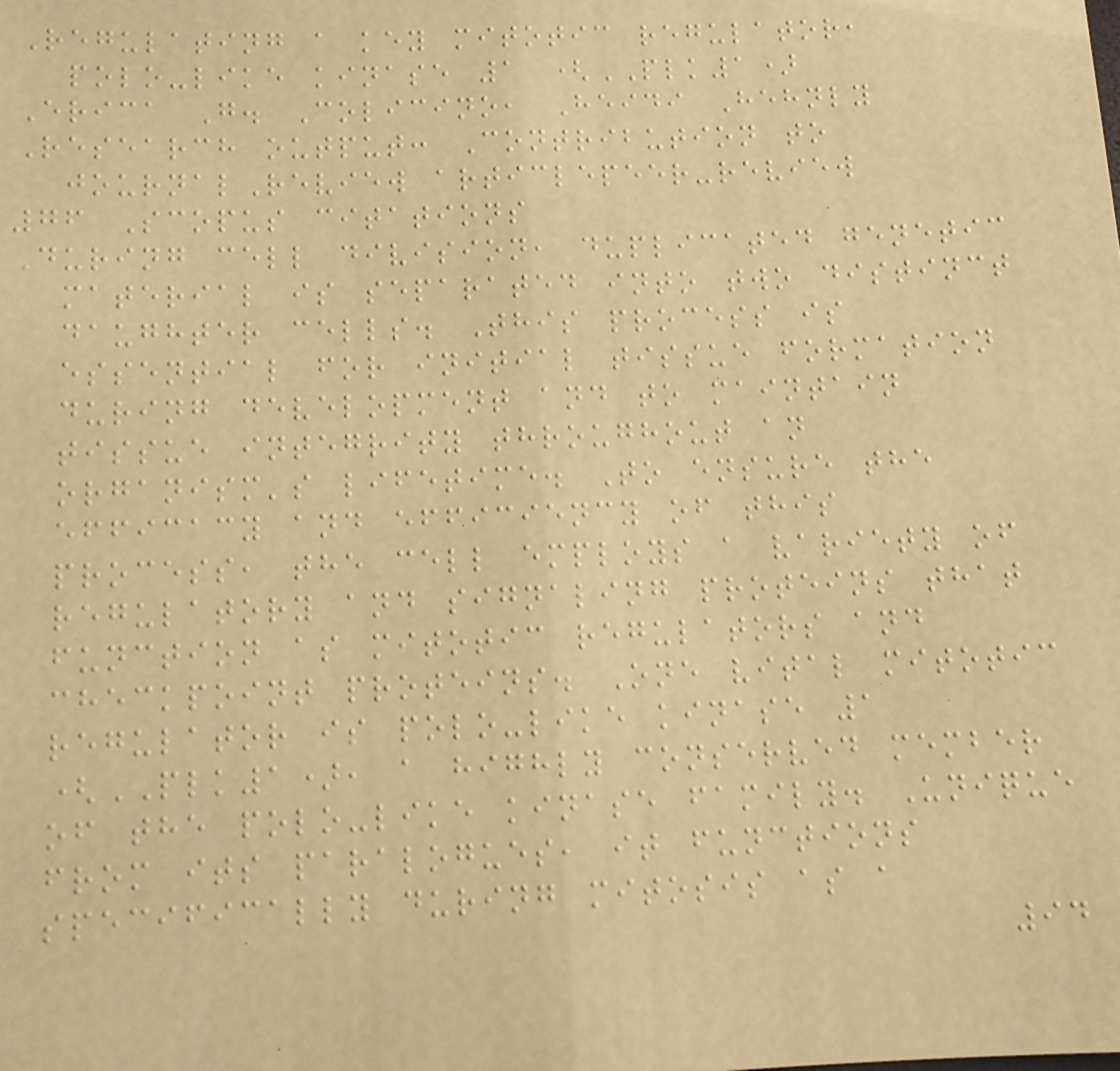Regulating a key mitotic regulator,
polo-like kinase 1 (PLK1)
Erica G. Colicino, Heidi Hehnly
Research output: Contribution to
journalReview articlepeer-review
76 Scopus citations
During cell division, duplicated genetic
material is separated into two distinct
daughter cells. This process is
essential for initial tissue formation
during development and to maintain
tissue integrity throughout an
organism's lifetime. To ensure the
efficacy and efficiency of this
process, the cell employs a variety of
regulatory and signaling proteins that
function as mitotic regulators and
checkpoint proteins. One vital mitotic
regulator is polo-like kinase 1
(PLK1), a highly conserved member
of the polo-like kinase family. Unique
from its paralogues, it functions
specifically during mitosis as a
94
